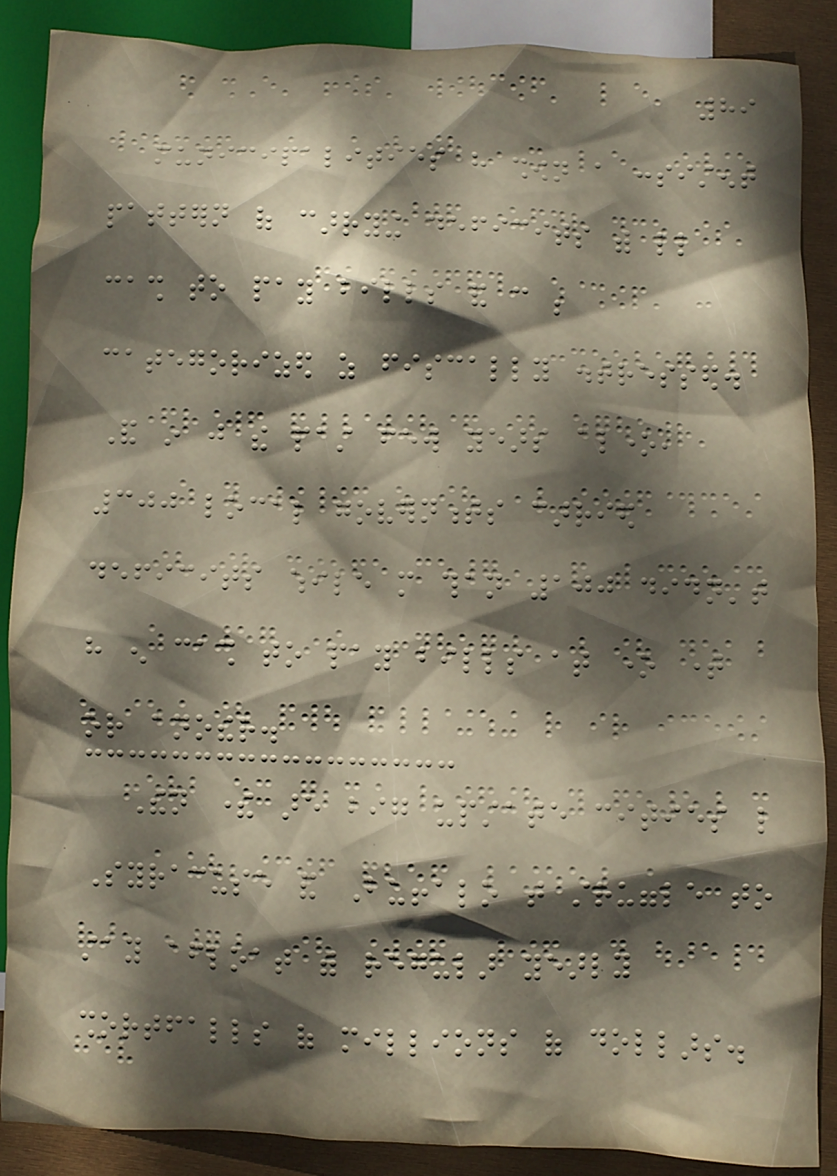89
municipalities have shown a consistent
pattern of carrying deficits with little
cash to pay bills and can be
categorized as fiscally distressed.
And in just the past few years alone,
300 local governments carried
deficits while more than 100 didn't
have enough cash to pay bills at one time
or another.
Then there are big upstate cities like
Syracuse and Buffalo that struggle to
stay afloat with regular yearly
shortfalls of millions of dollars.
